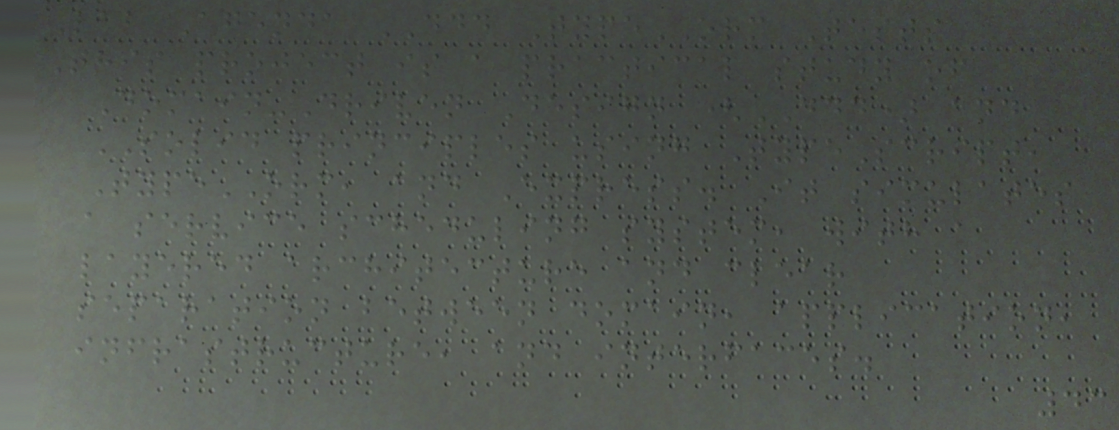Lab Agenda DDD TypeORM Tests
This project is a practical study of
Domain-Driven Design (DDD) and
SOLID principles using TypeScript,
TypeORM, and Express. It simulates
a service scheduling system, with a
layered architecture and clear
separation between domain, application,
infrastructure, and interfaces.
43
